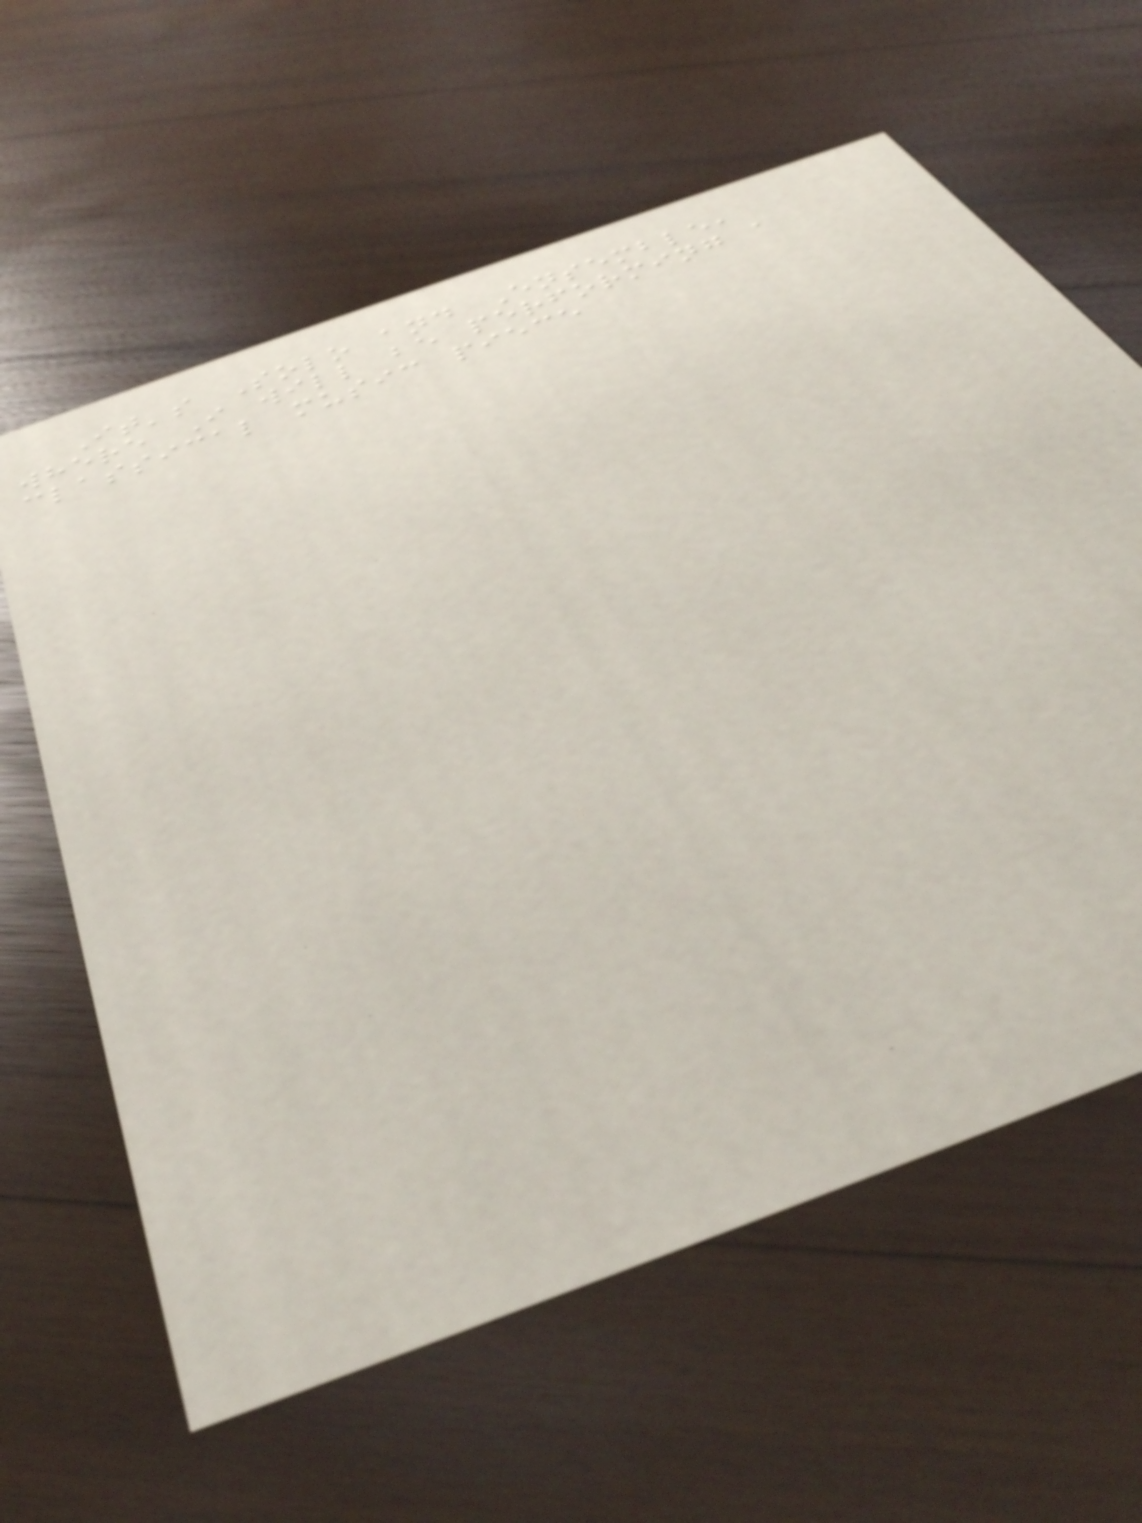It's Solo and Ensemble,
where I will be performing a
classical music piece
